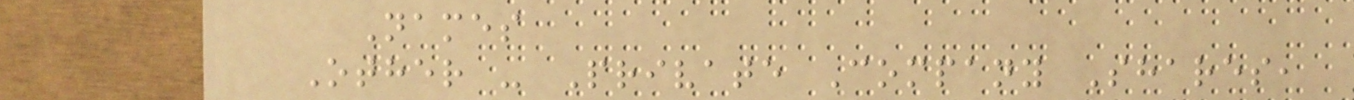Names
Other - Private Company Shares,
